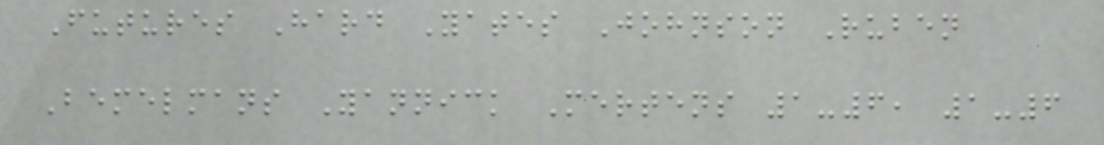Futures Hard Yates Johnson Ruben
Bemelmans Yannick Mertens 1-6, 1-6
